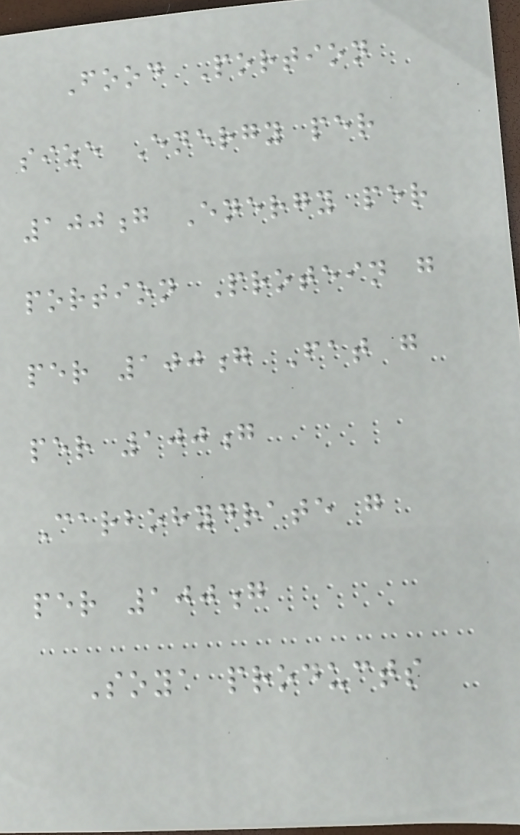Food Portion
size Energy per
100g Energy per
portion Protein g
per 100g Fat g
per 100g
Carbohydrate g
per 100g
Soya products
